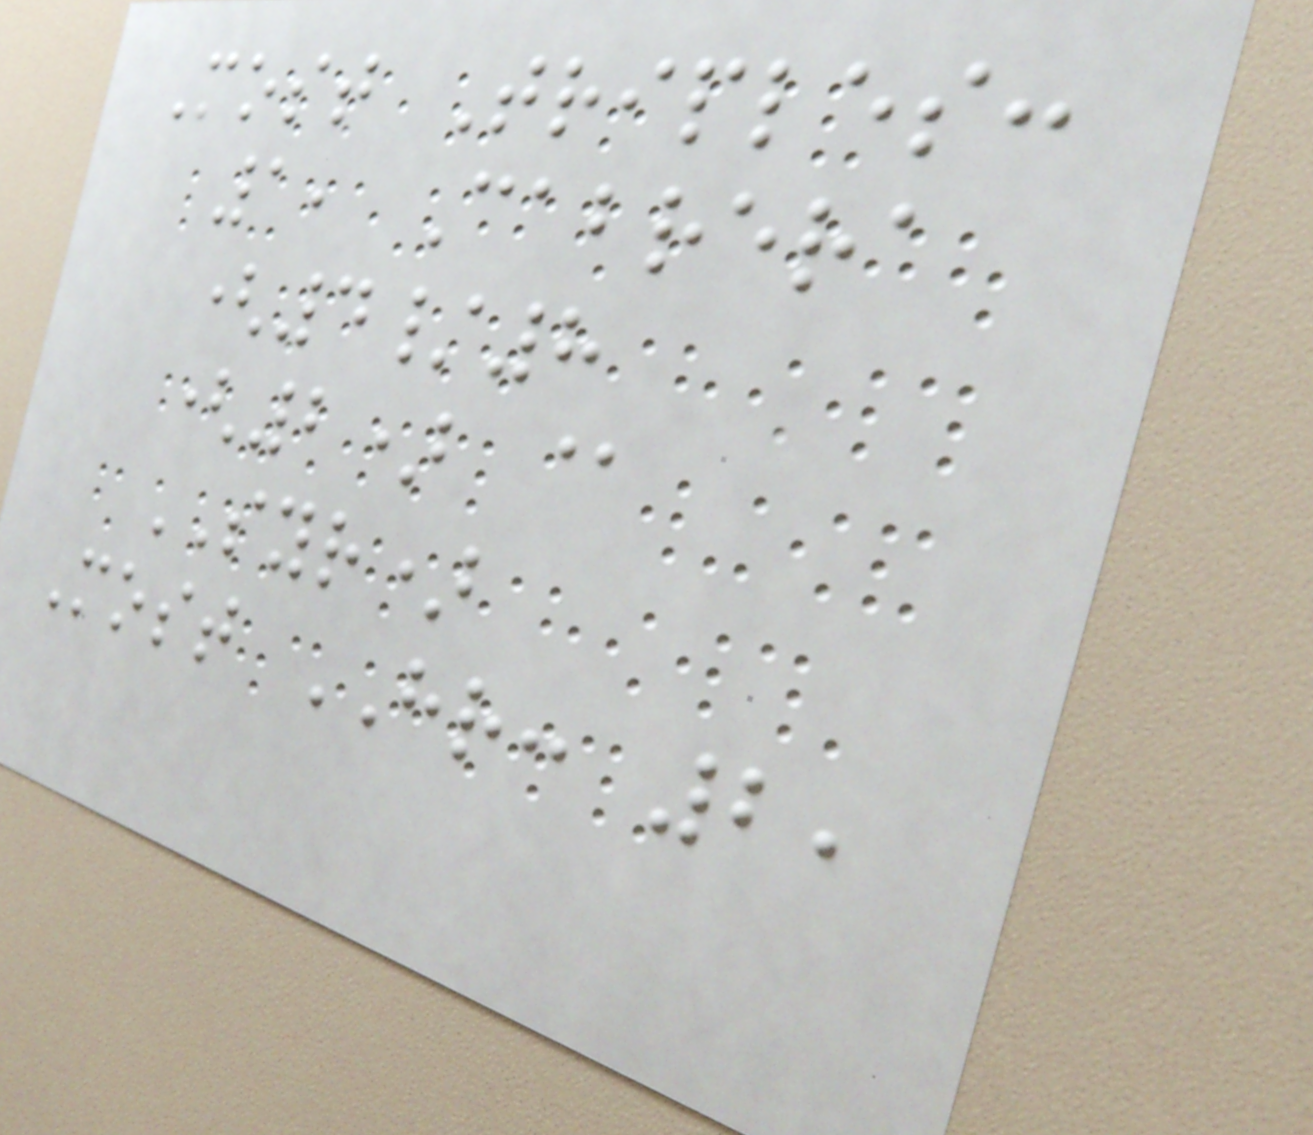Most Triples:
1, Cabrera
(4/8
(2) @
SYR)
Most HR: 2,
